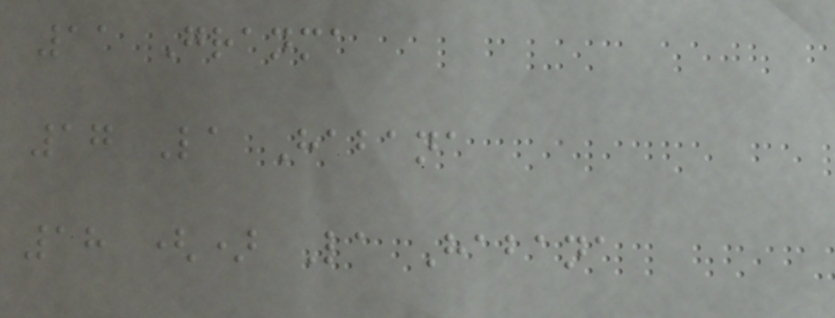11 Granma
17 La Habana
18 () La Habana
